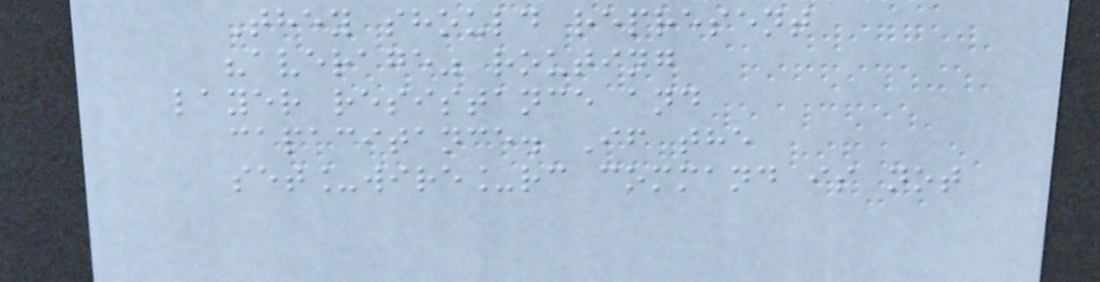They should represent
"average" routing
layer resistance and
capacitance. If the
set_wire_rc command is not
